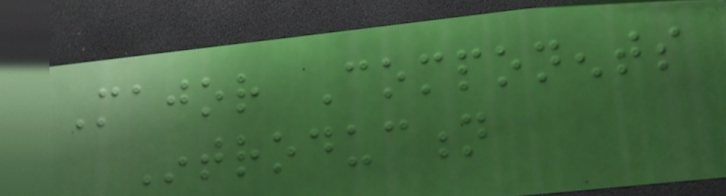Major Components
Introduction
